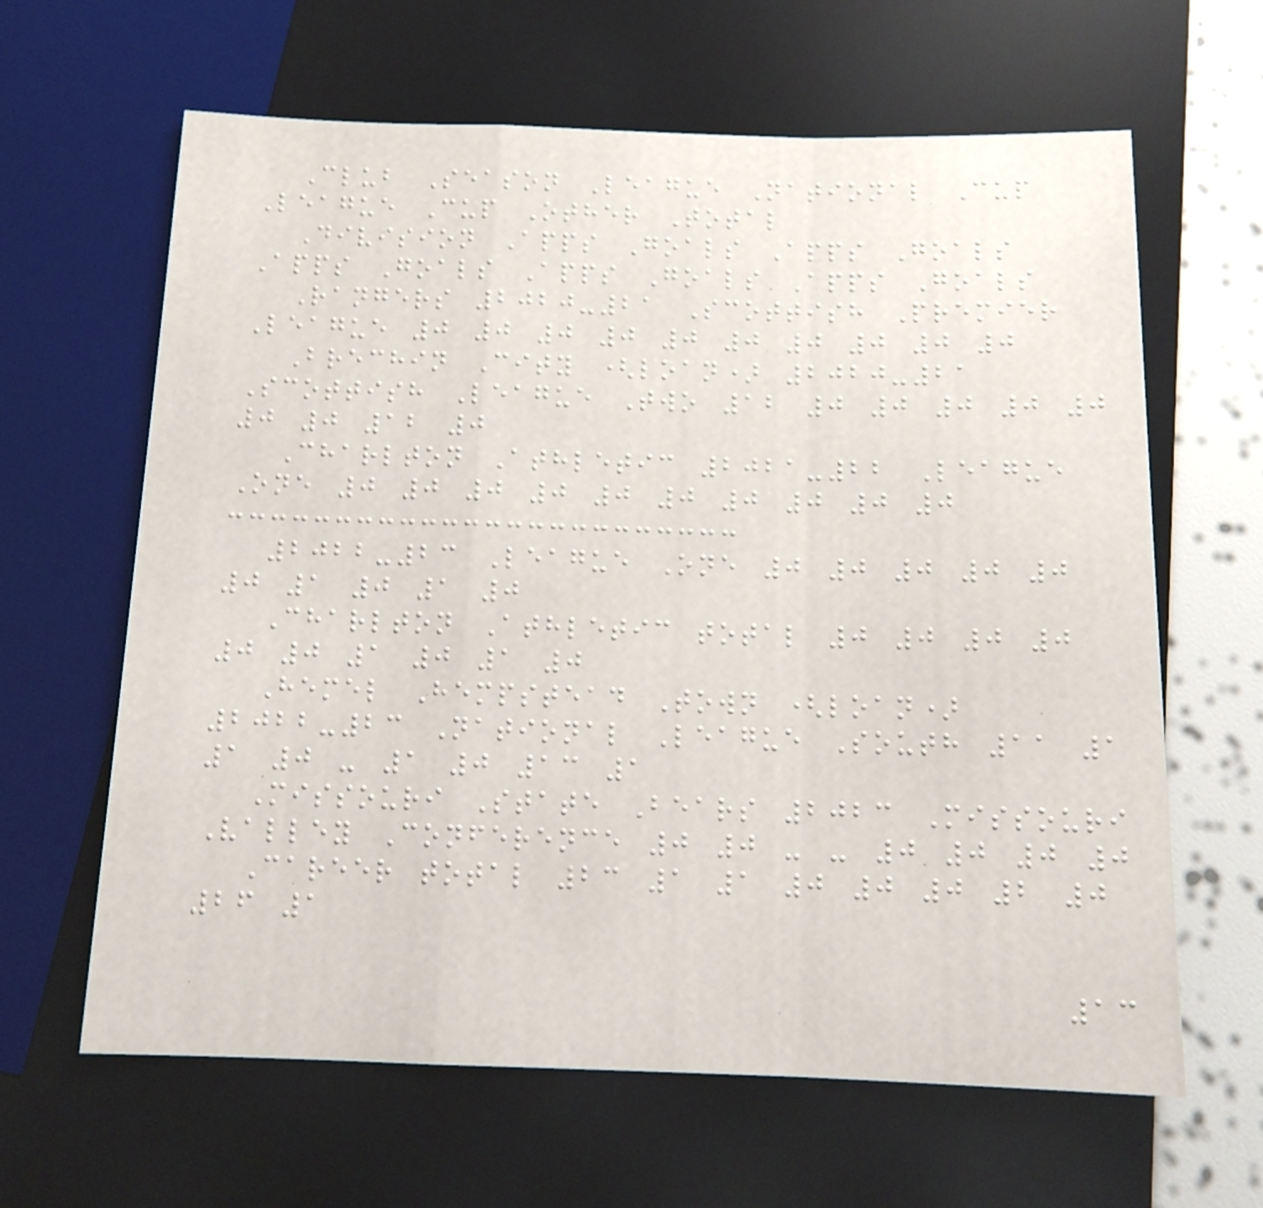Club Season League National Cup
League Cup Other Total
Division Apps Goals Apps Goals
Apps Goals Apps Goals Apps Goals
Rangers 2020-21 Scottish Premier
League 0 0 0 0 0 0 0 0 0 0
Brechin City (loan) 2020-21
Scottish League Two 12 0 0 0 0 0
0 0 12 0
Charlton Athletic 2021-22 League
One 0 0 0 0 0 0 0 0 0 0
2022-23 League One 0 0 0 0 0
0 1 0 1 0
Charlton Athletic total 0 0 0 0
0 0 1 0 1 0
Hemel Hempstead Town (loan)
2022-23 National League South 11 1
1 0 - 1 0 13 1
Missouri State Bears 2023 Missouri
Valley Conference 0 0 - - 0 0 0 0
Career total 23 1 1 0 0 0 2 0
26 1
13
